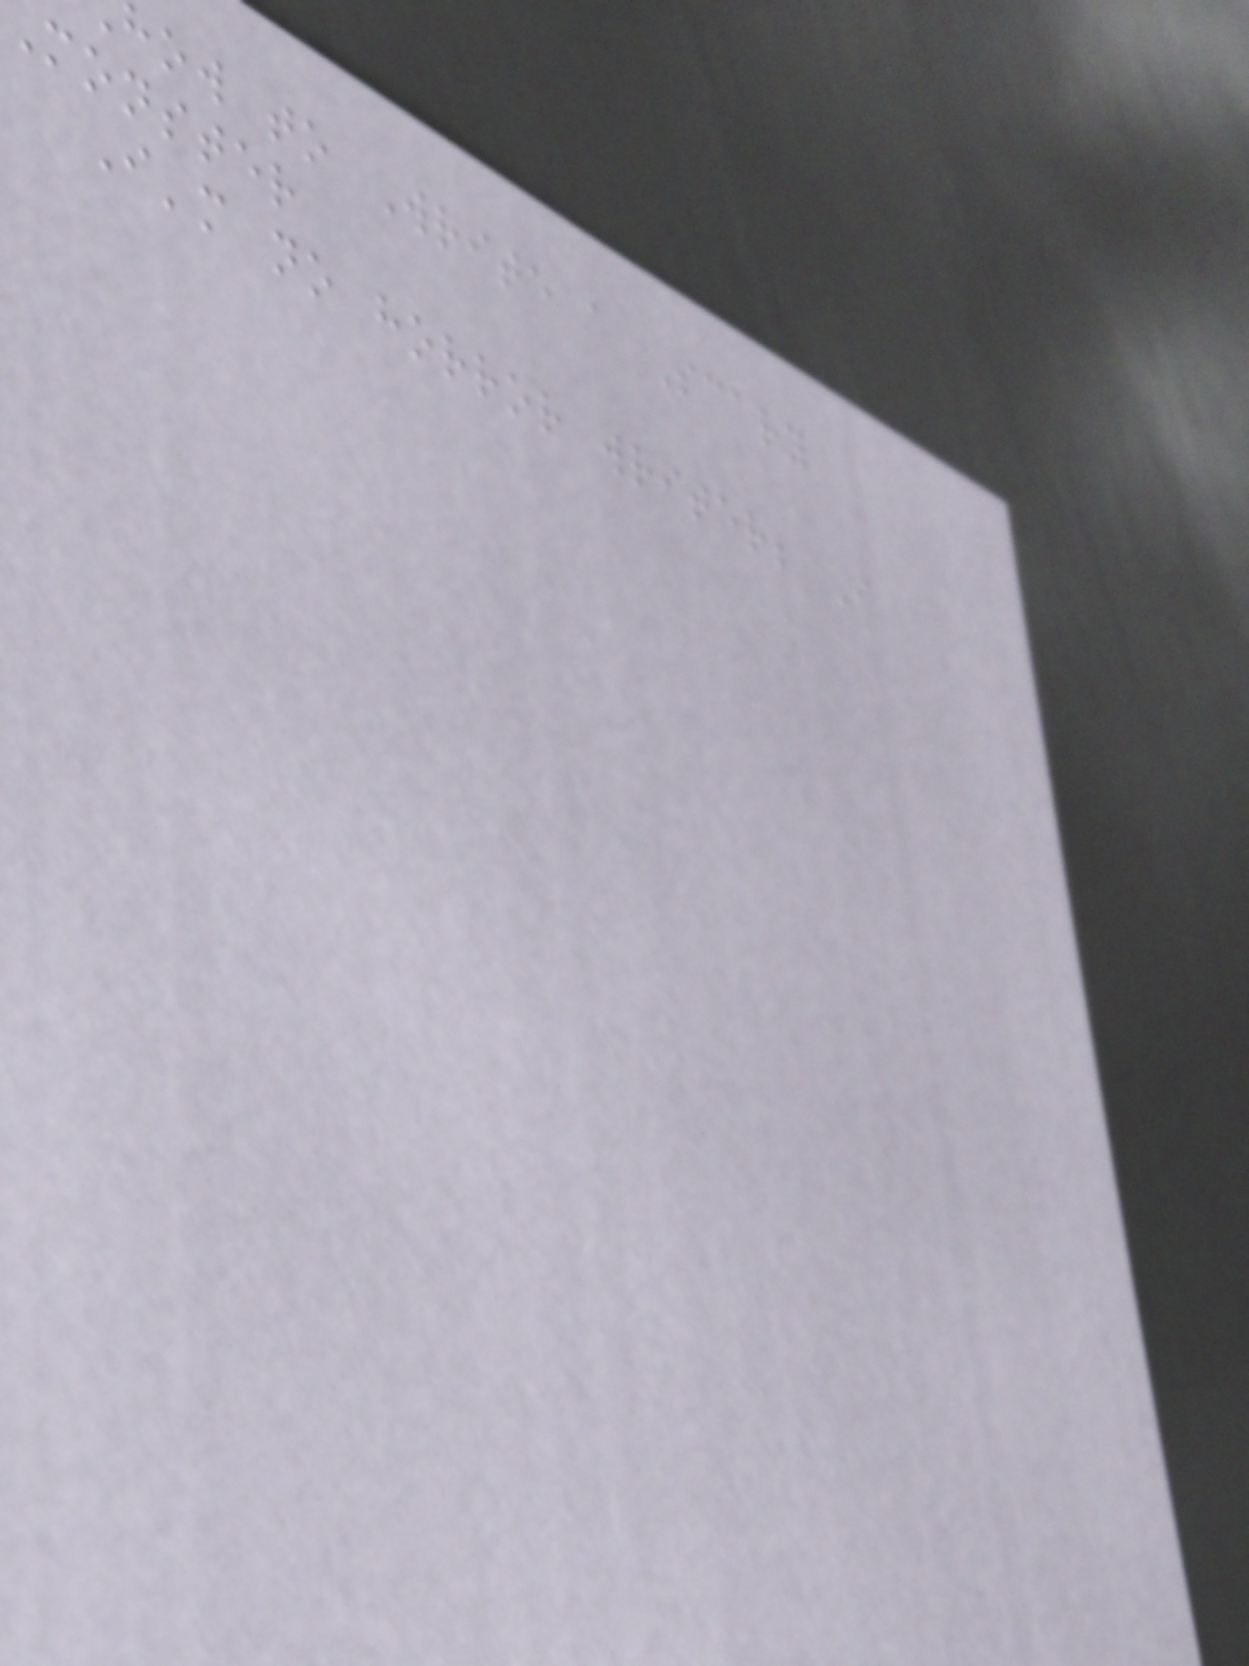how to Write a Scary
monster
I'm no horror writer; I
